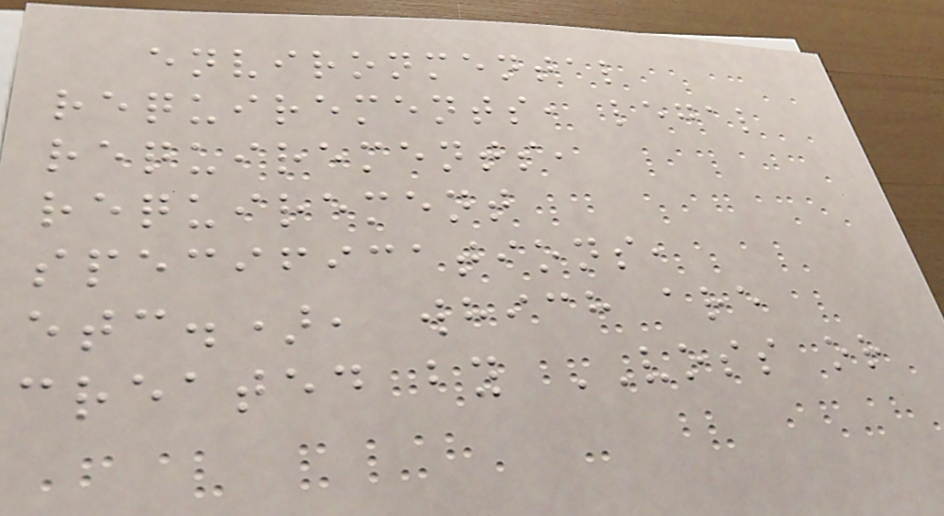environmental
requirements, legal
requirements,
requirement
specifications,
etc.), which are
created by VOSS or
